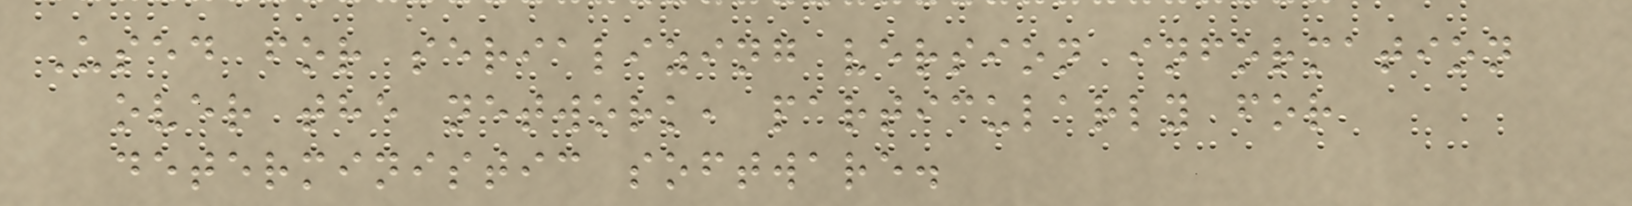Used for serializing version information
over the network, particularly for
deterministic software.
